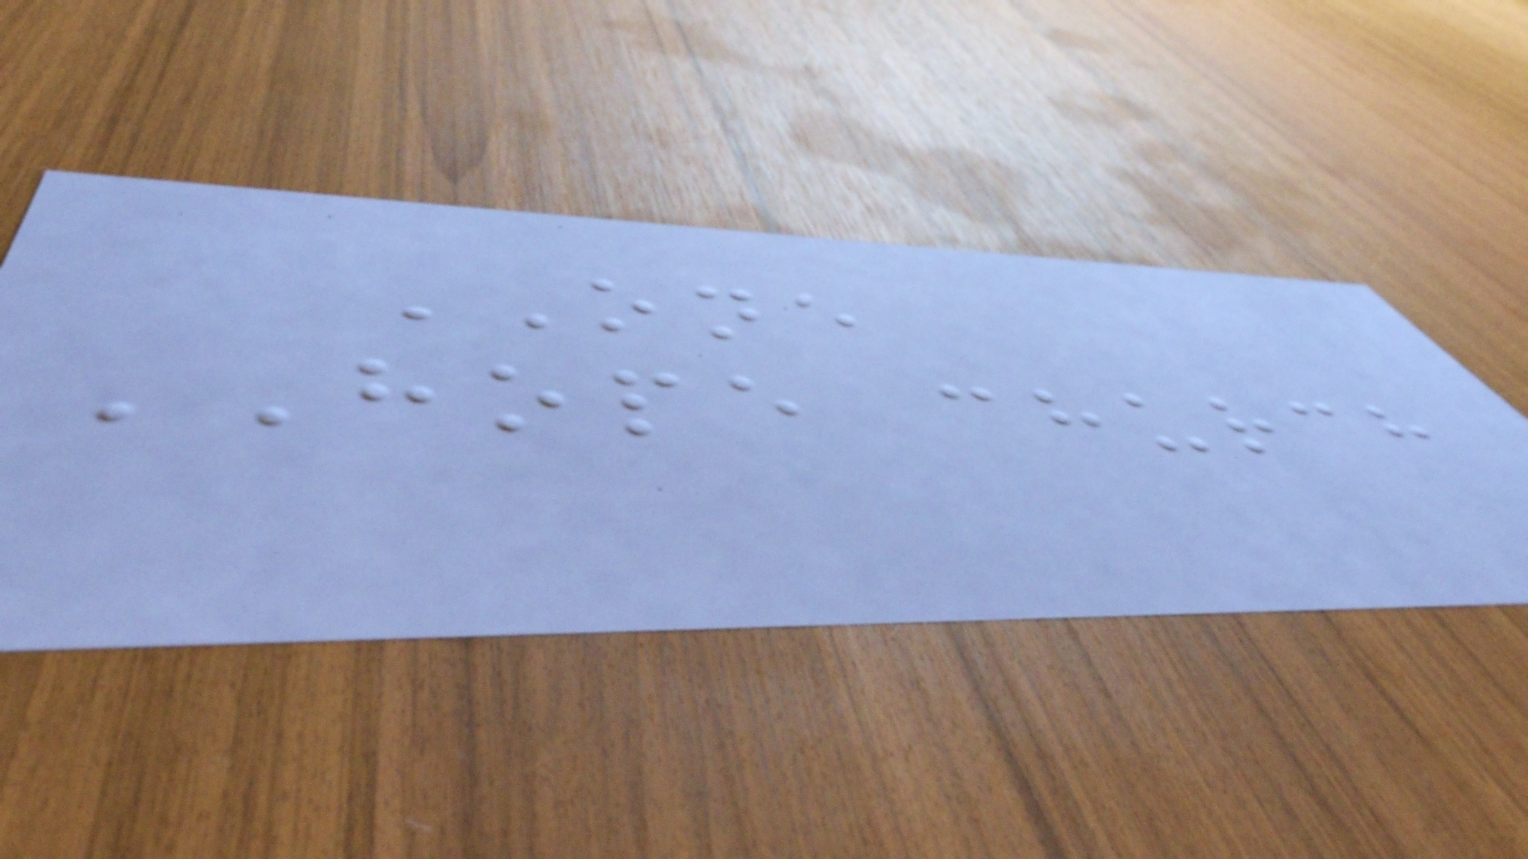ONE
HOPE church
